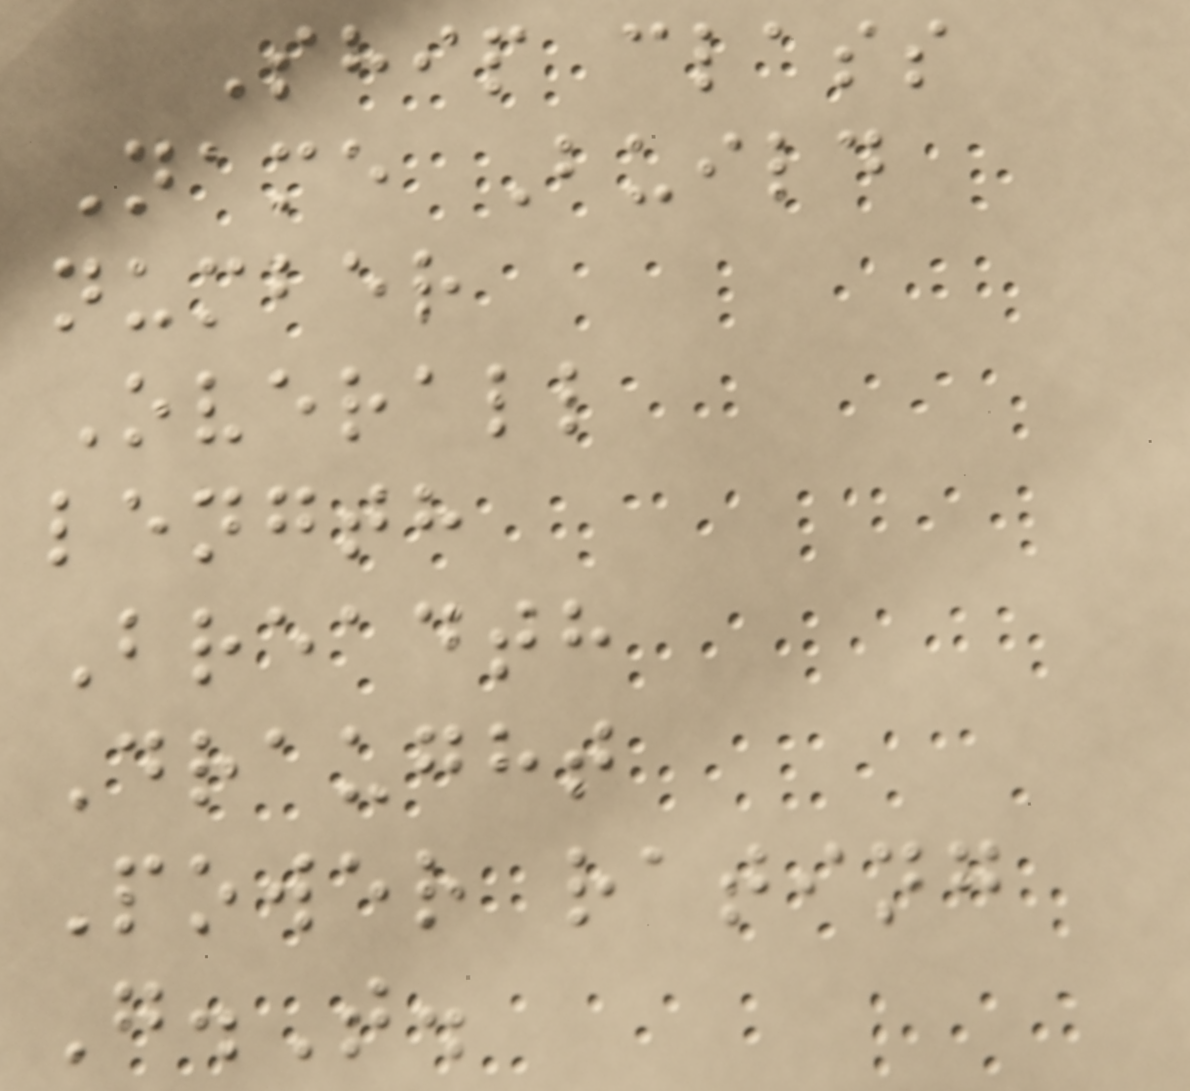Ship class
Name Build
number
Overall
length
Breadth
Draught
Power rating
G.T.
